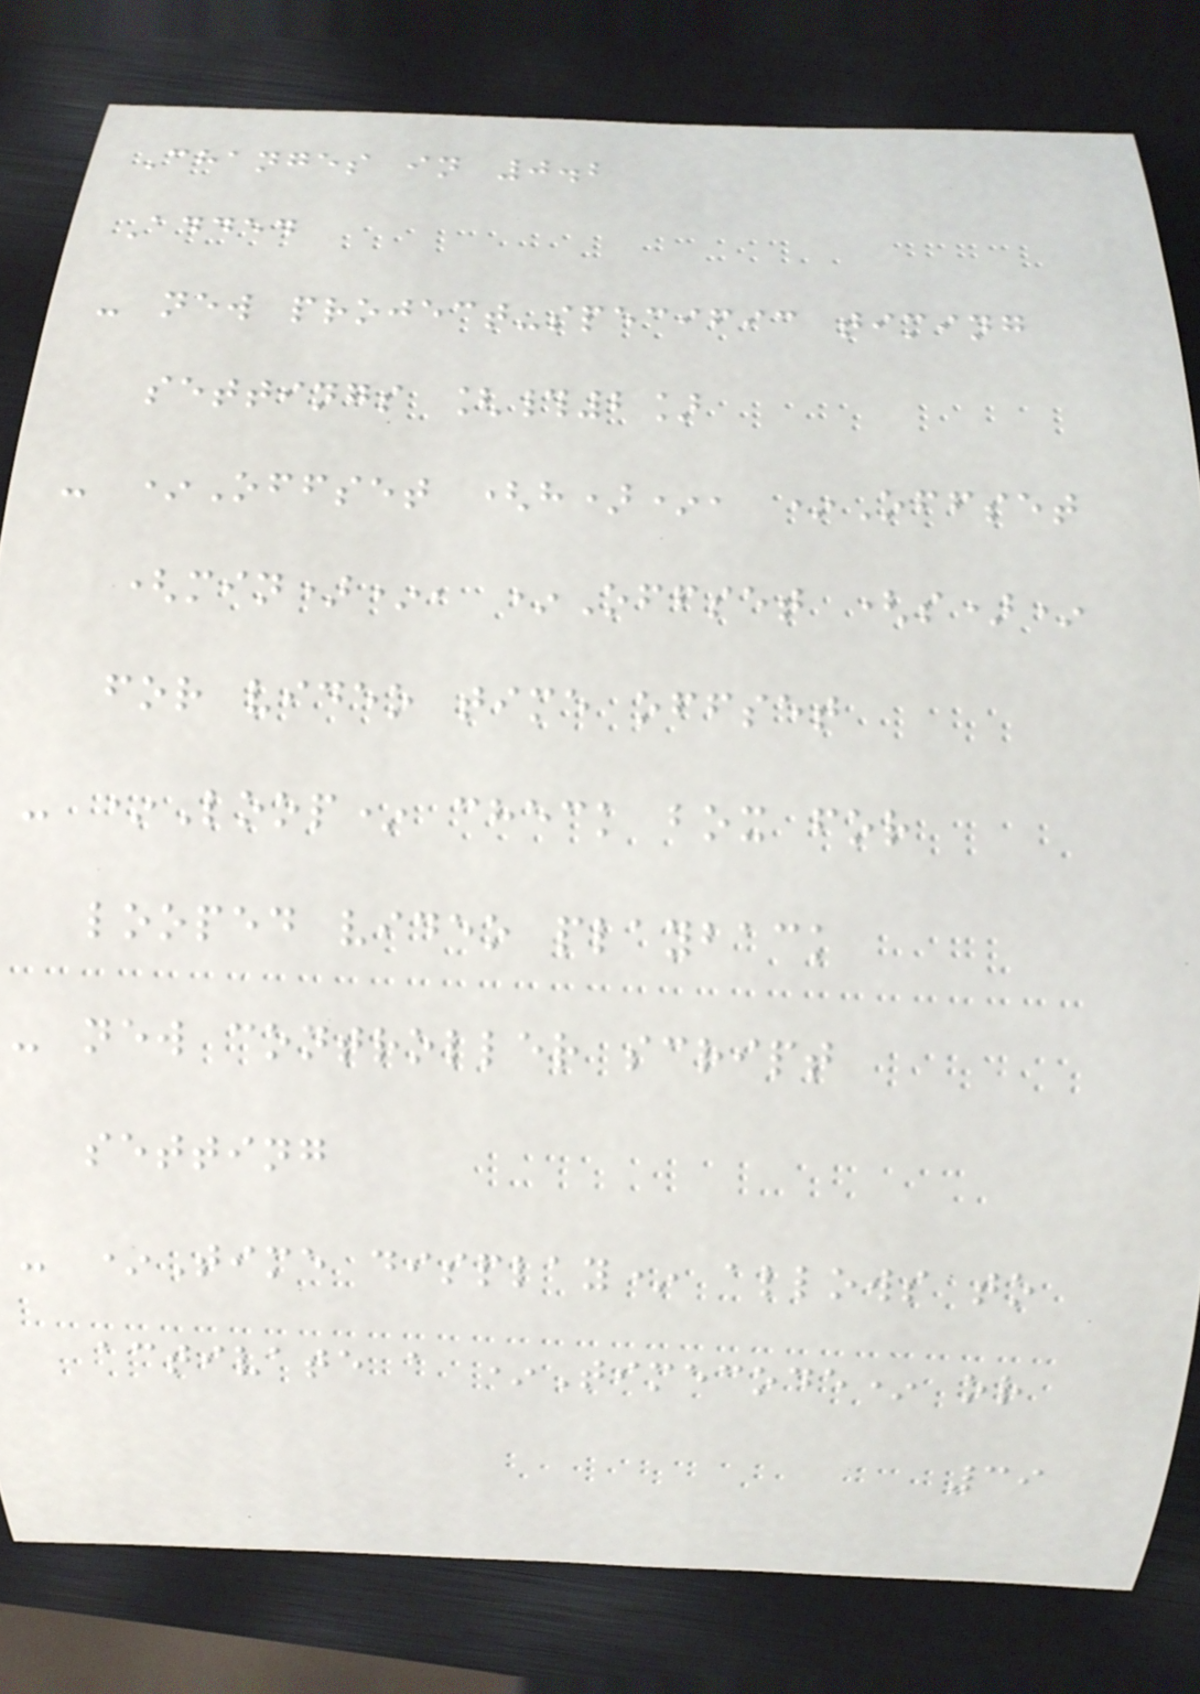Changes in 0.2
Added
- new project-specific timing
settings [#2]
- *Offset (h)*, *Offset
(min)*, *Offset (s)*
for video time offset
- *Loop* check box for
looped video playback
- new controller script
setting
- *Time display* allows to
activate a *Timecode* or
39
